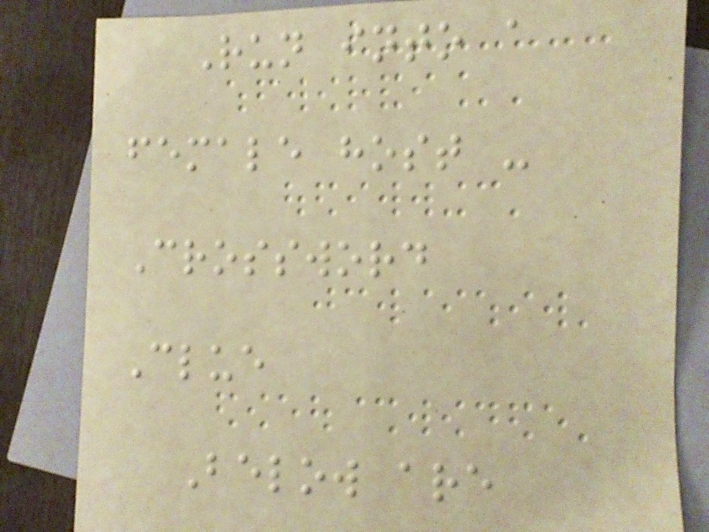Run into a
female host -
Crossword
Clue
Below are
